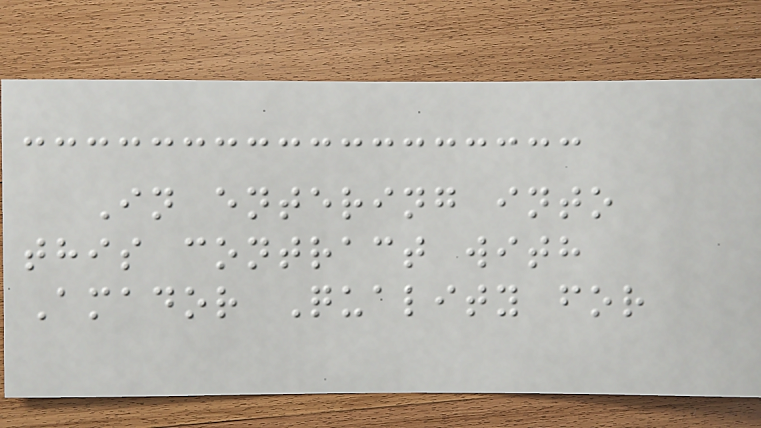In entering into
this contract with
Amador Quality for
